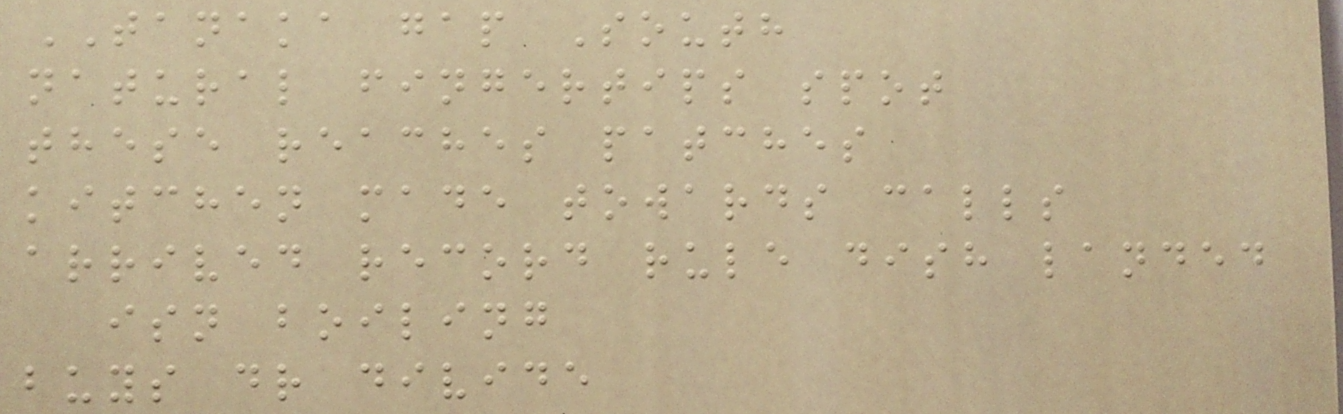TANAKA gap South
natural fingertips spot
these reaches patches
kitchen made towards calls
arrived record rule dish landed
isn boiling
buys dr divide
